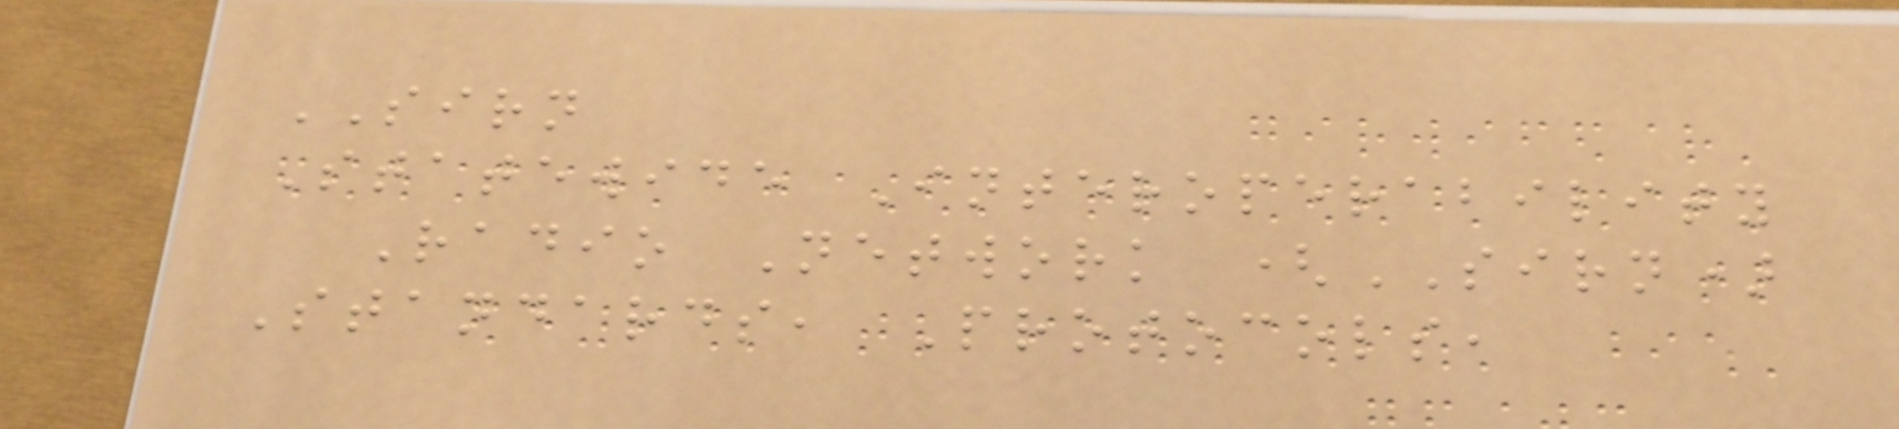SIRN
Statewide Interoperability
Radio Network (SIRN)
Standards, Protocols,
